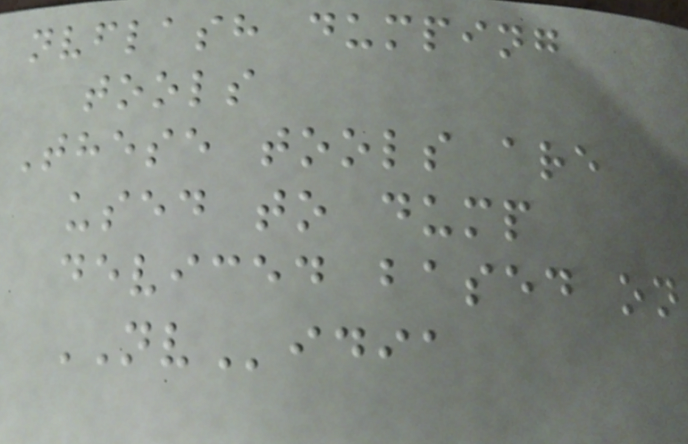nvflash dumping
tools
These tools are
used to dump
deviced based on
NVidia
